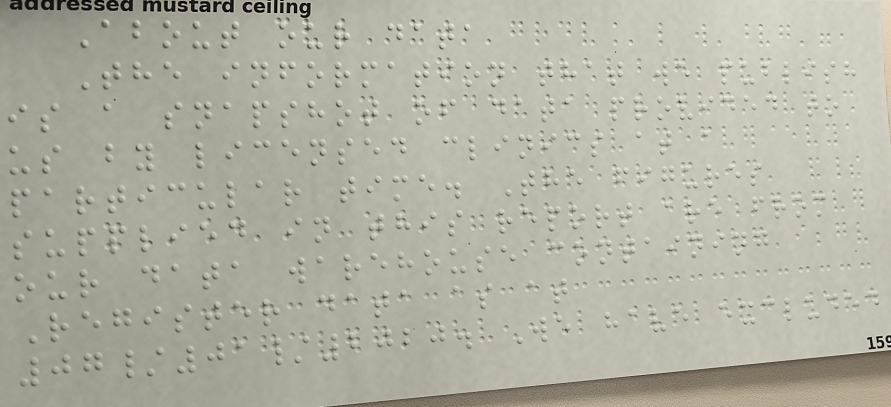About our data
The information that we publish
is a snapshot of data provided to
us by licensed clinics at a
particular time. The figures
supplied in this report are from
our data warehouse containing
Register data as at
07/01/2020. We have excluded
